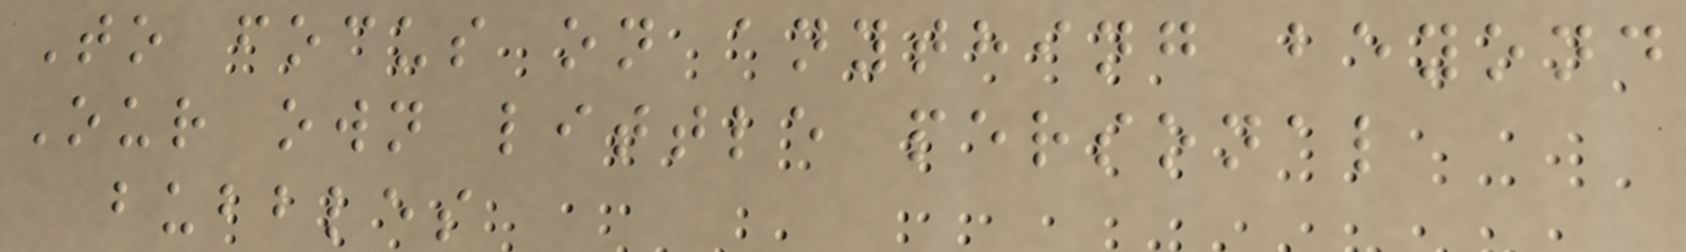To focus on anything beyond
Our own little personal
bubbles
